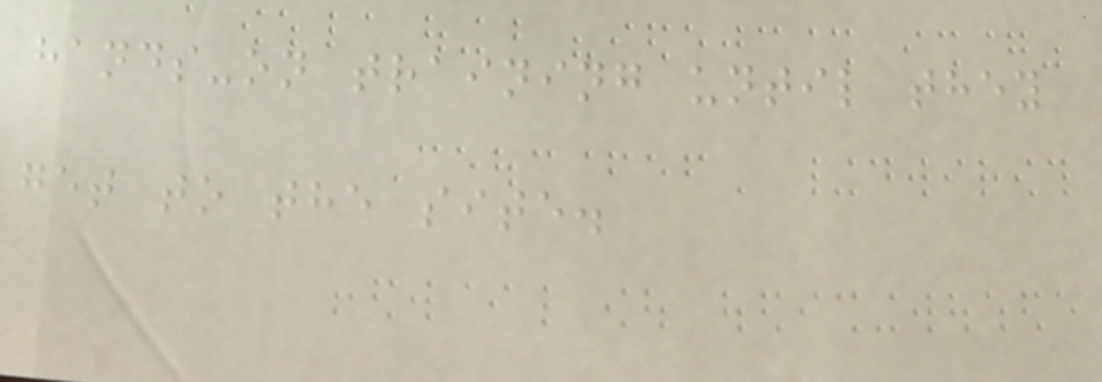hands-on training until they
get to the site.
